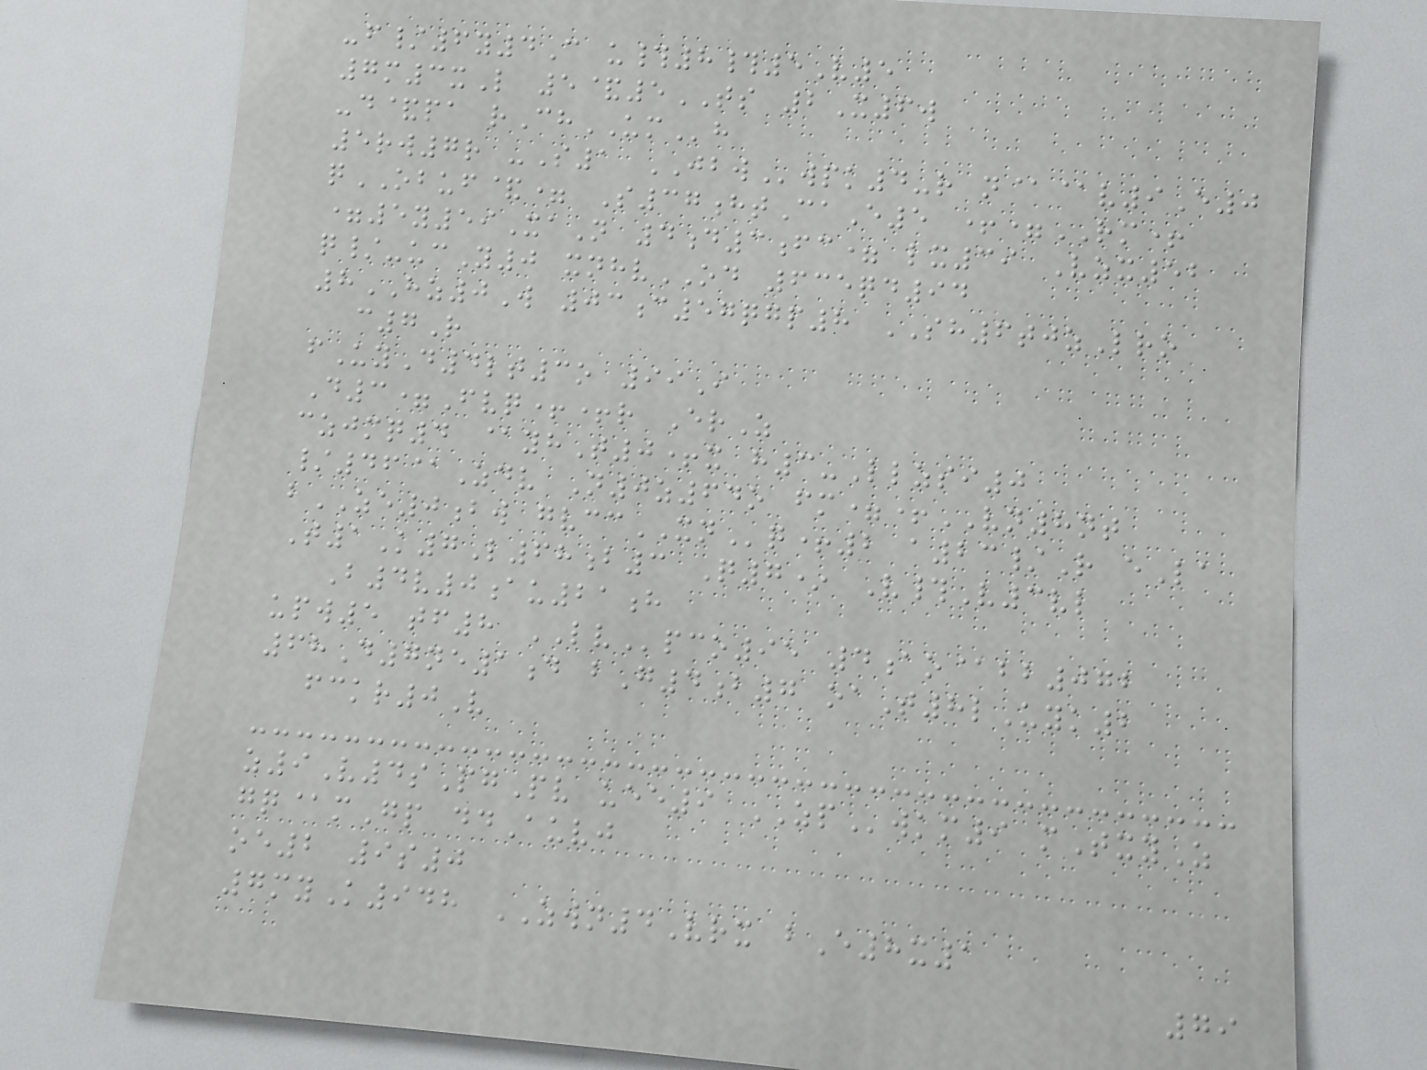-f/6y4C u#8#5V5
7m3xL 5&5TS 2X6w
-d&pa rChUMh
5rw7r -S1 JBWwpk4-r n@@v9E0
qOBUF&= S37htCaE5 +=RM+
=5y59XaN 4d3fc= lx39 Vzx52
q/-ucY0 xnhvOD 635qd94
8HZ0W 03c57qgp8 SH6tjzLro
c7R
fUyD4lt3o 99I
D3=Fvq++r ErZ
czjmq4 @yhT0+x h3-Llzsi0
/46@Zdv N0z64o fm=+VN8nt
bZE0bw gvccXNq+2 a23/R eLa
T1K7L68b3 Q7* V#V3vl
B4v0au21h
upw5 tf8 LVpco95 4ao@bb072
68D7ne1d bG4b7 oaT8lUyk2
fckr0V
z9V4sPgPv uee9 ZPwkm9 mTxyZ
gq@mGp ddAuvj
oe2 9s0
7myK948 ZWN4Vrx bE8x1
79
